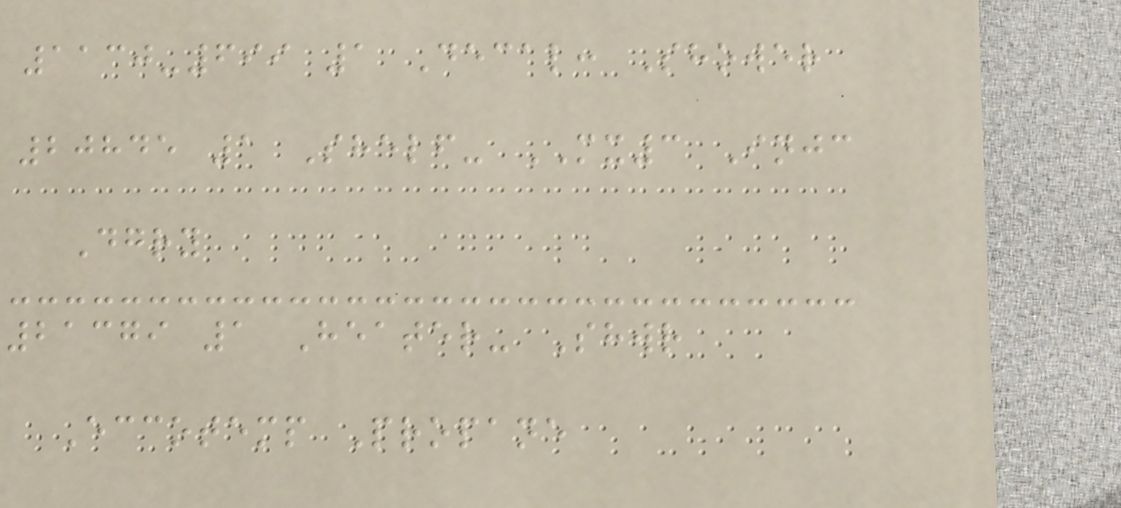1130-699 1 Decal: Shower
20845 1 Shelf- MX3 Injc
Dgry
21379 1 Heater- Shwr
Eccotemp Propane
